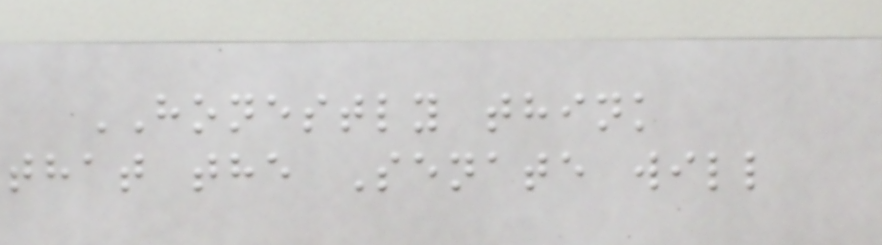HONESTLY think
that the Senate will
